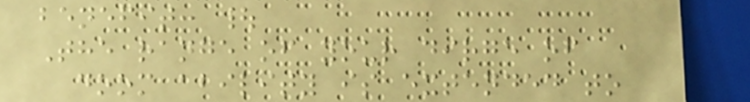benefit: |
The range of your dirge of
doom ability is extended to
